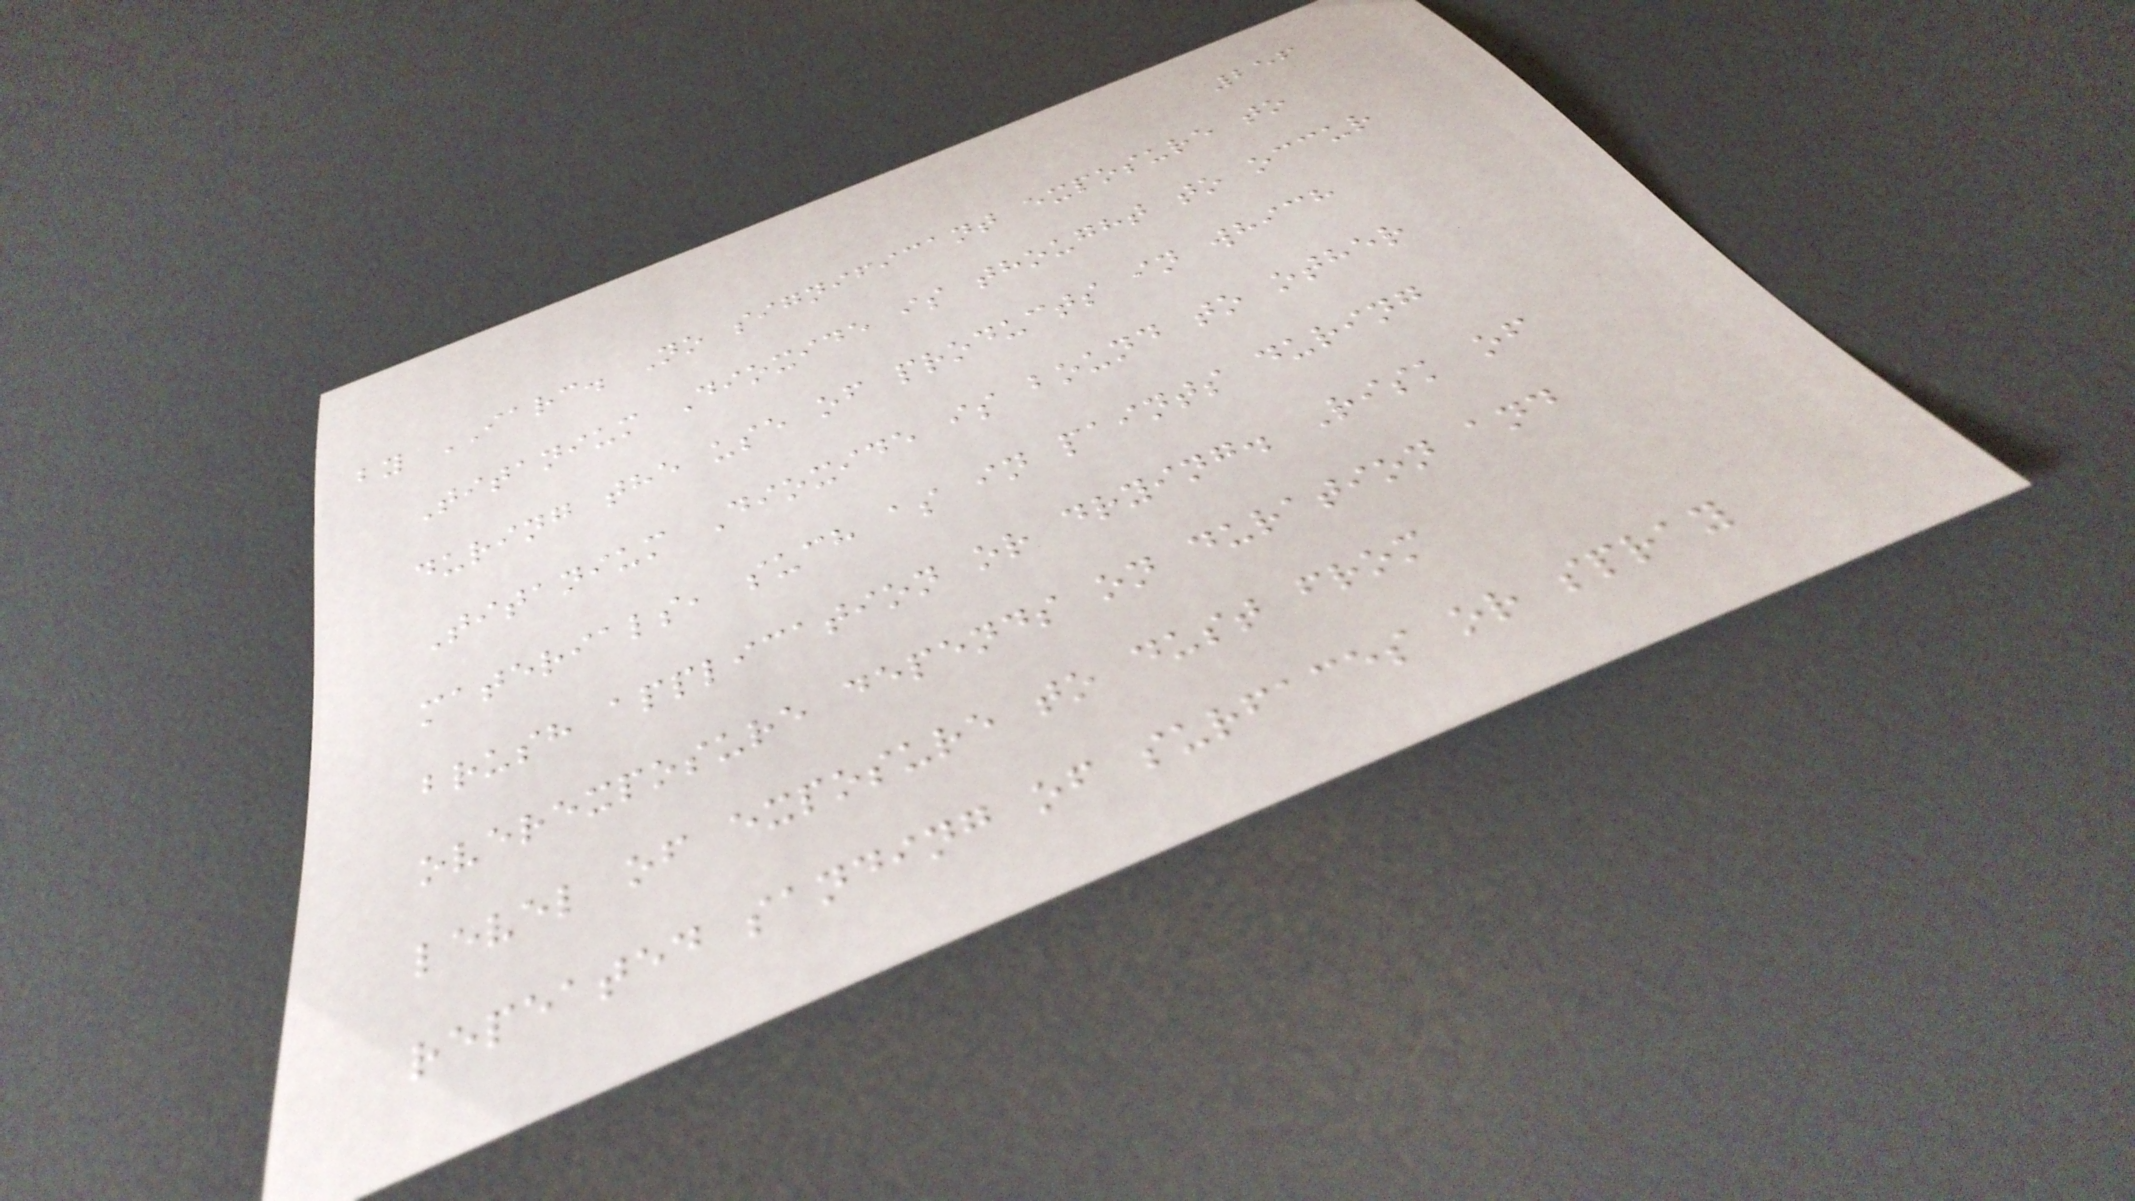256
by IARC. No significant exposure to
Titanium Dioxide is thought to occur
during the use of products in which
Titanium Dioxide is bound to other
materials, such as in paints during
brush application or drying. Risk of
overexposure depends on duration and
level of exposure to dust from
repeated sanding of surfaces or spray
